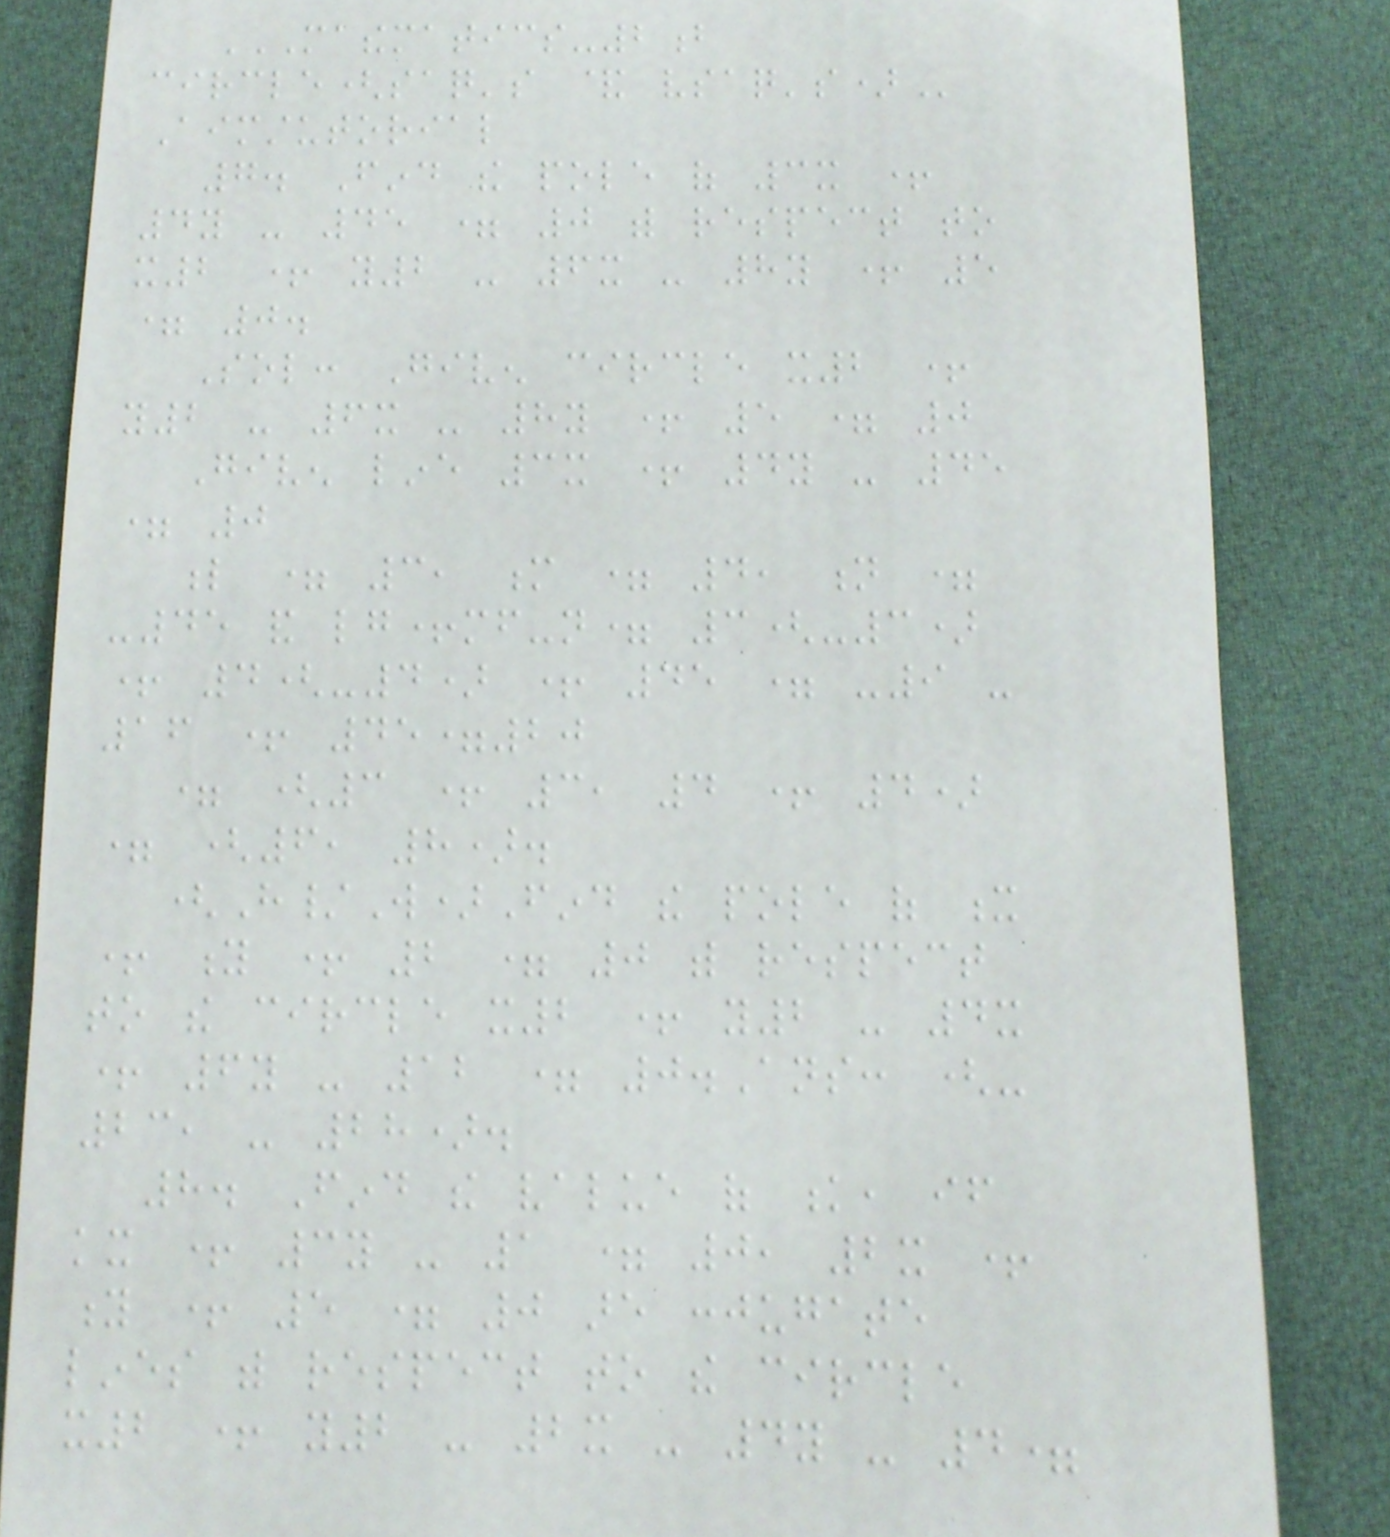MATHEMATICS-2B
CIRCLE(SAQ'S & VSAQ'S)
Aimstutorial
7. Find the pole of 3x +
4y - 45 = 0 with respect to
x2 + y2 - 6x - 8y + 5
= 0.
Sol: Given circle x2 +
y2 - 6x - 8y + 5 = 0
Given line 3x + 4y - 45
= 0
l = 3, m = 4, n =
-45 and lg+mf-n= 3(-3)
+ 4(-4) + 45 = -9 -
16 + 45=20
= (3 + 3, 4 + 4)
= (6, 8).
(H/W)Find the pole of x
+ y + 2 = 0 with respect
to the circle x2 + y2 - 4x
+ 6y - 12 = 0.Ans: (-
23, - 28).
8. Find the value of k, if
kx + 3y - 1 = 0, 2x +
y + 5 = 0 are conjugate
lines with respect to the circle
x2 + y2 - 2x - 4y - 4=
